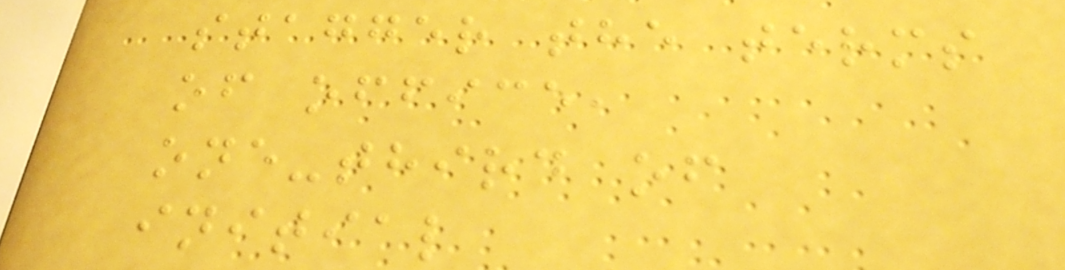stagger the terms
of office,
one-third of
initial
